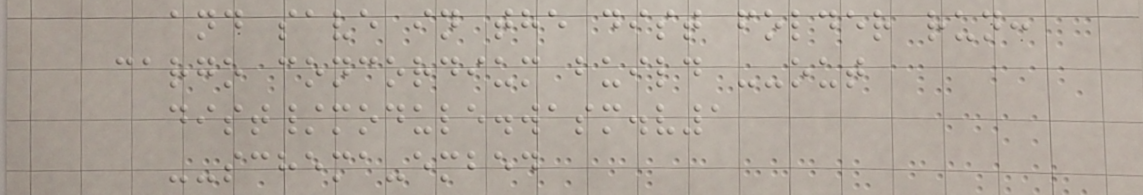and save in the dist folder run:
cargo concordium build --out
dist/module.wasm.v1
--schema-embed
